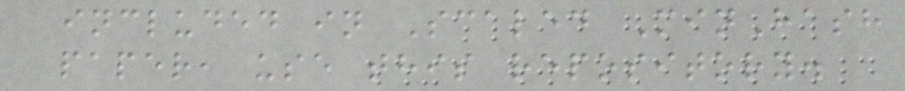included in Scaled MinHash
paper, use this repository.
